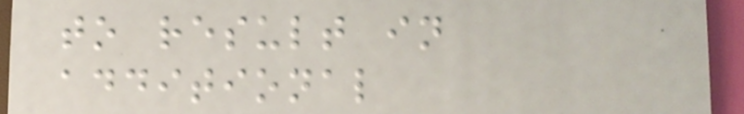to result in
additional
